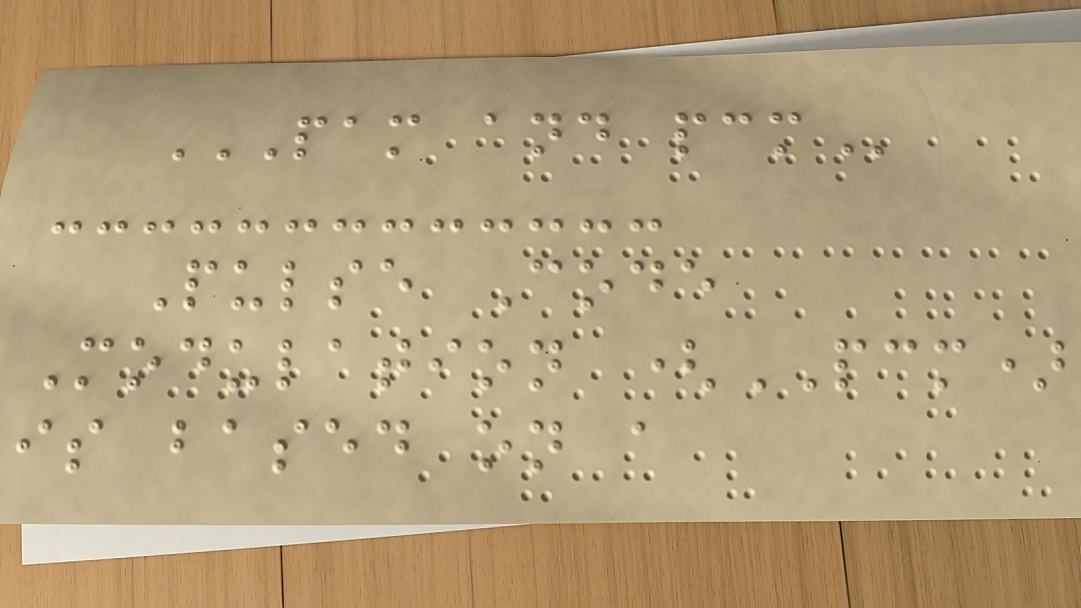PAM AND PCM
Pulse Code
Modulation (PCM)
is based on a
